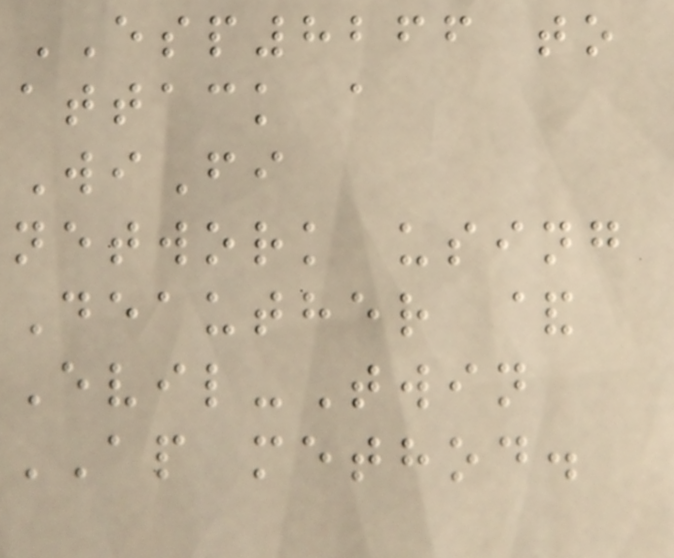ESP8266 to
attack a
WiFi
network using
Deauther &
Evil-Twin
AP method.
